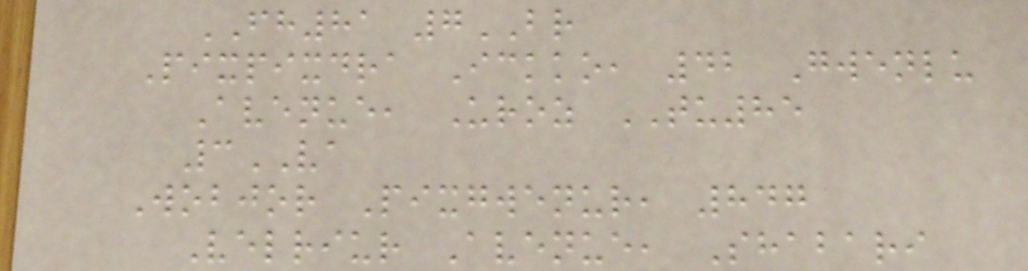FH81 7BR
Pixpixdra Ickko, 42 Gwenlu
Avenue, Uroz TU85
3VA
Wobjor Pixgwenur, 847
Velriur Avenue, Shabari
